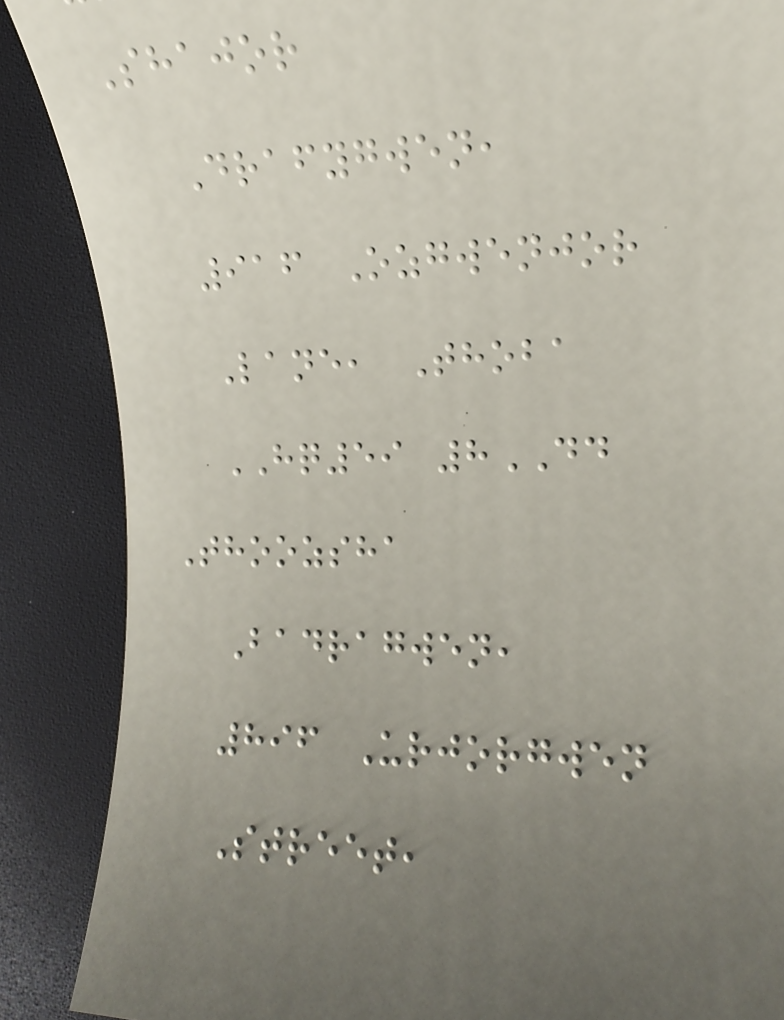Shajor
Drafygwen,
916 Ozgwenjor
Lane, Thoba
HQ59 8DD
Thoozsha
Badragwen,
896 Urjorgwen
Street,
